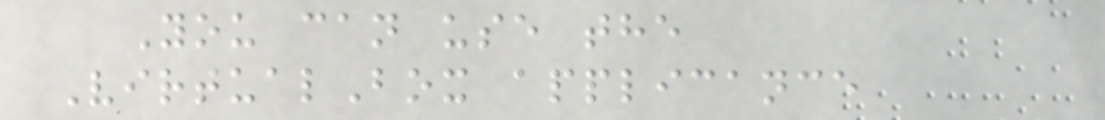You can use the
VirtualBox applicance
